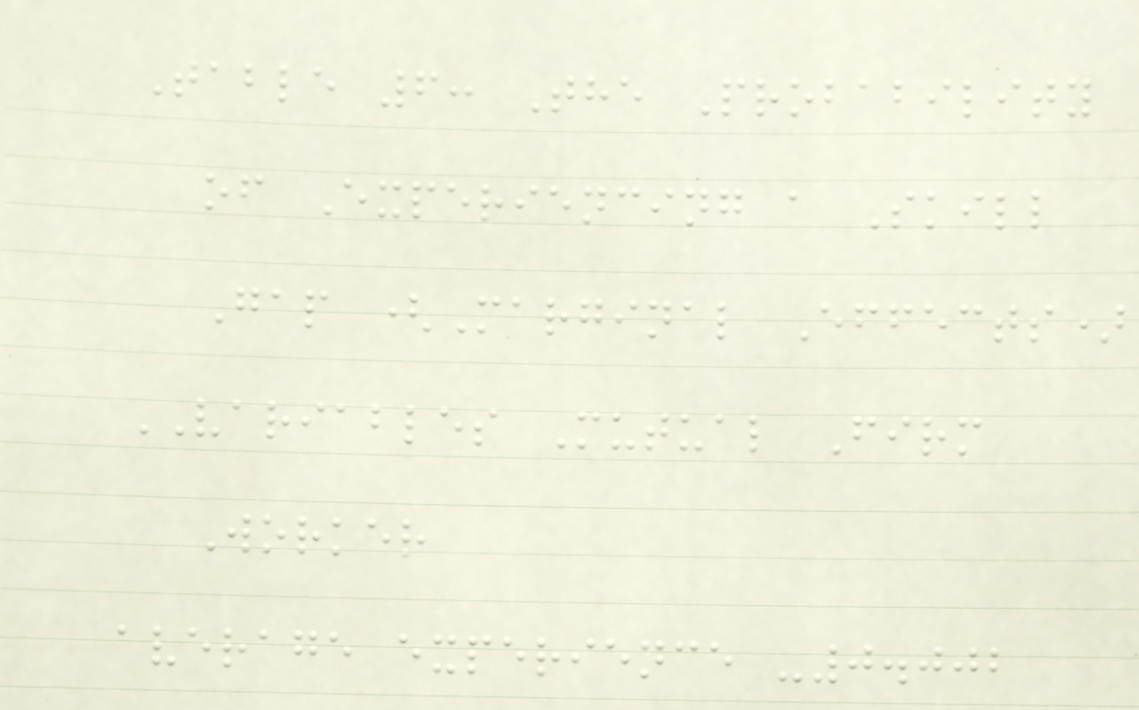Table 6: The Probability
of Experiencing a Skill
Gap (Marginal Effects)
VARIABLES Mutual Firm
Worker
average experience -0.002
